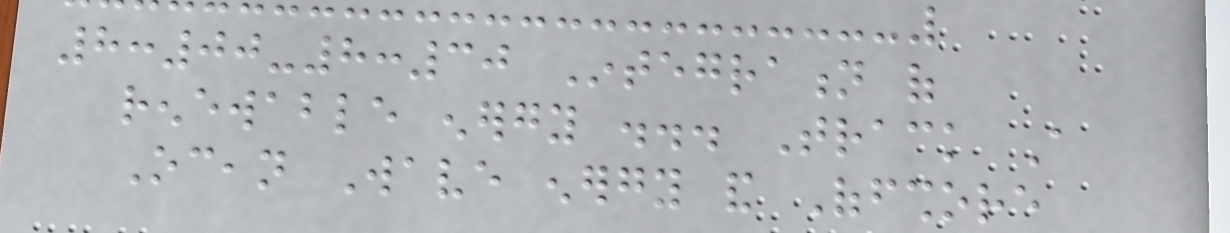8:00-8:30 Integration of
renewable energy ... Track A
Ocean Wave energy and Offshore
